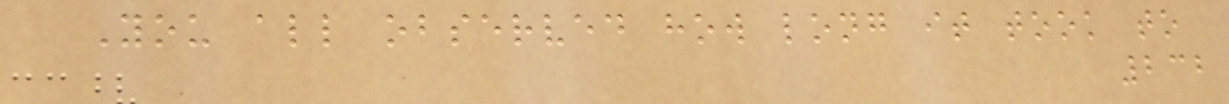You all observed how long it took to
232
